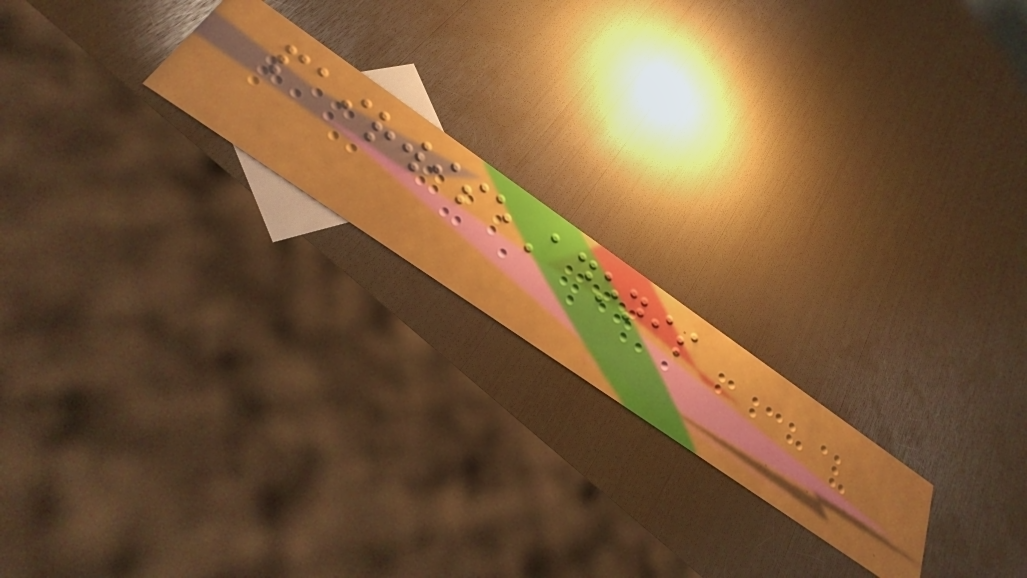pairwiseAdonis
